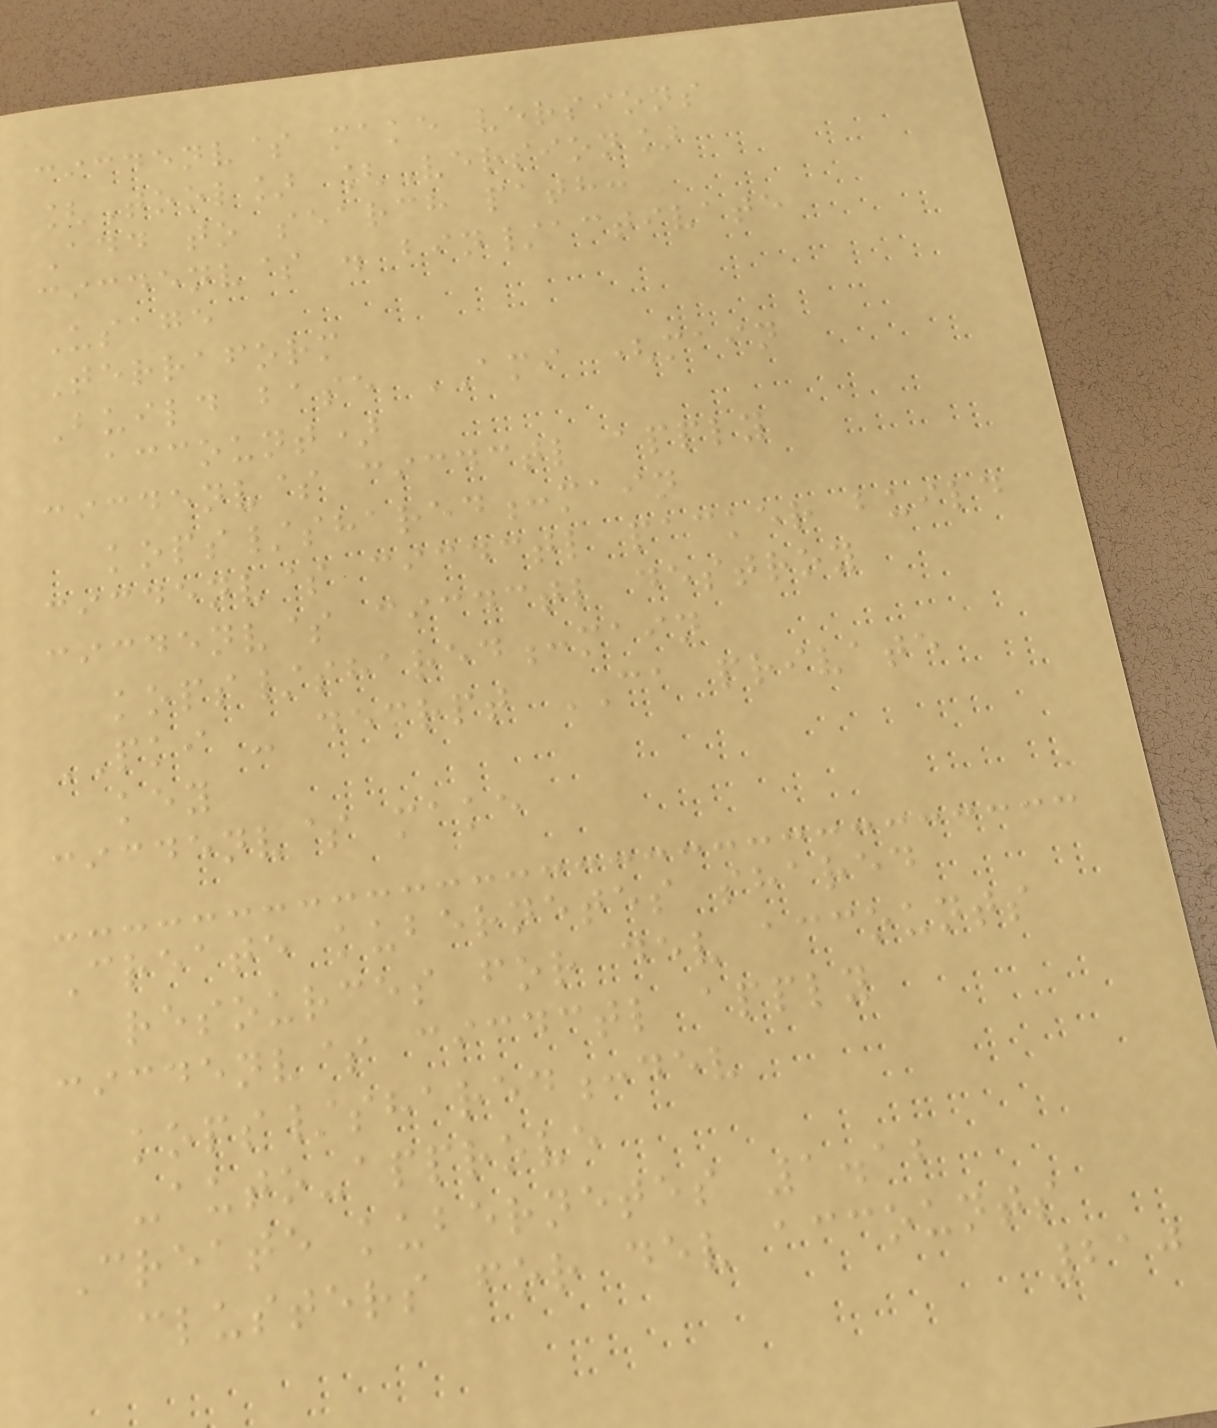cicdenv$ make versions
[Tool] [Version]
Add to search path:
cicdenv$ . bin/activate
Usage
Terraform
Build base AMI (main
account)
cicdenv$ cicdctl apply
kops/shared:main
cicdenv$ cicdctl packer build
cicdenv$ cicdctl destroy
kops/shared:main
PKI - decrpt CA private
key
cicdenv$ make
Create kubernetes shared
resources for dev accounts
cicdenv$ cicdctl apply
kops/shared:dev
-auto-approve
Create kubernetes 1.12
clusters for dev accounts
210
